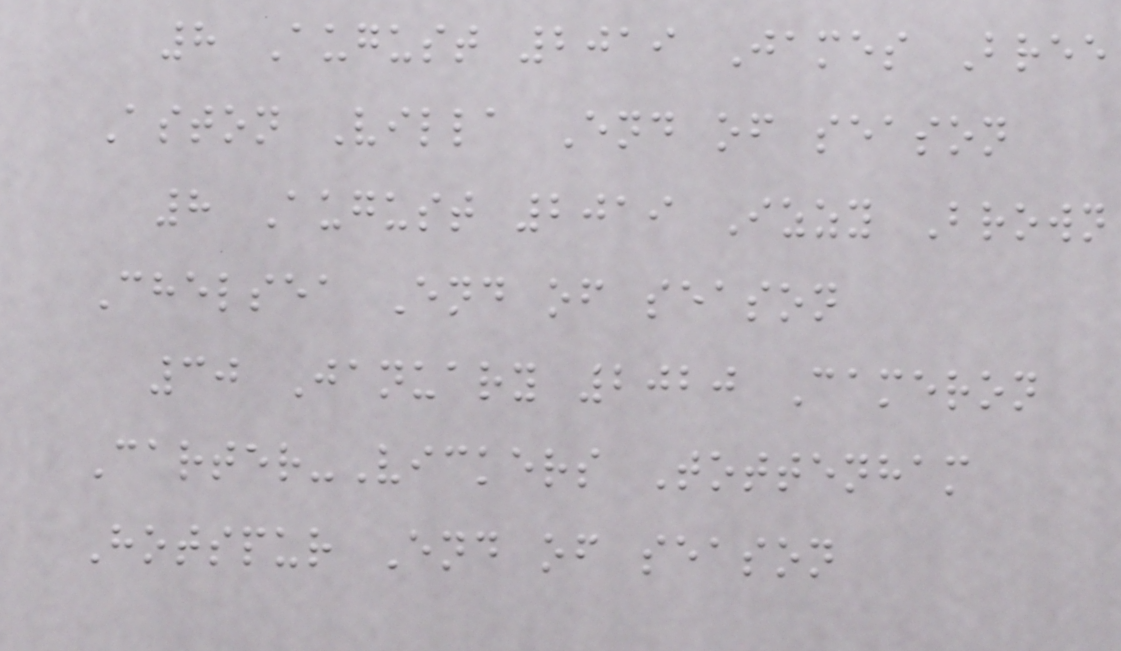8 August 2019 James Bree
Aston Villa End of season
8 August 2019 Izzy Brown
Chelsea End of season
30 January 2020 Cameron
Carter-Vickers Tottenham
Hotspur End of season
